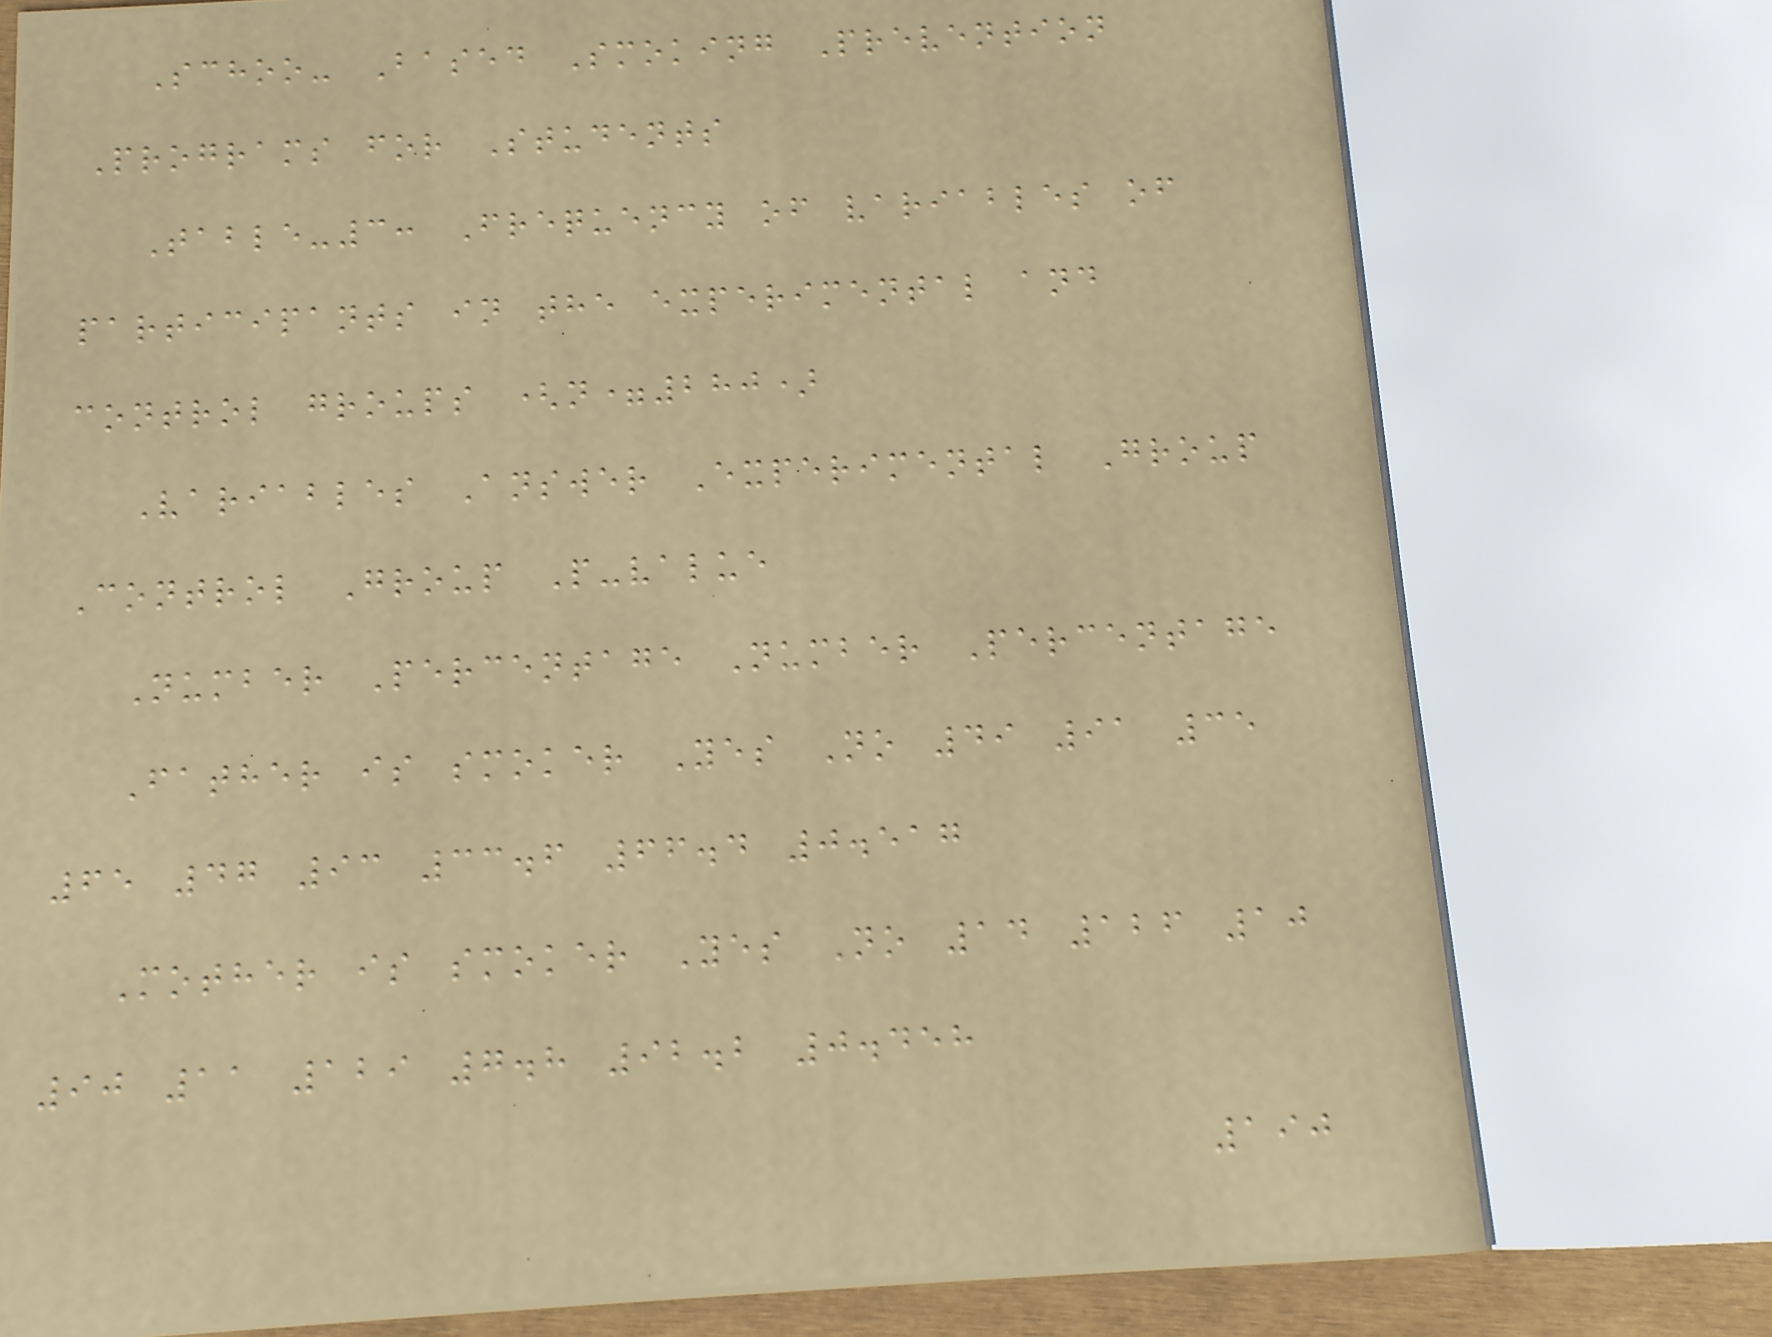Schoo- Based Smoking Prevention
Programs for Students
Table-3: Frequency of variables of
participants in the experimental and
control groups (n=280)
Variables Answer Experimental Group
Control Group P-value
Number Percentage Number Percentage
Father is smoker Yes No 49 91 35
65 47 93 33.6 66.4 0.517
Mother is smoker Yes No 14 126 10
90 11 129 7.8 92.2 0.458
190
